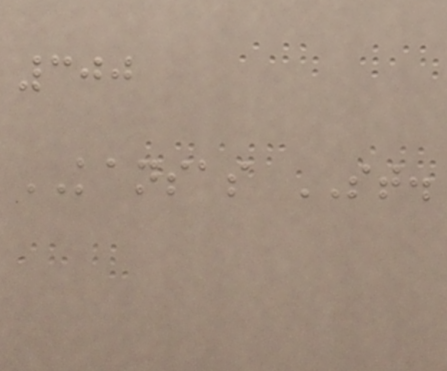300
KANSAS ST.
